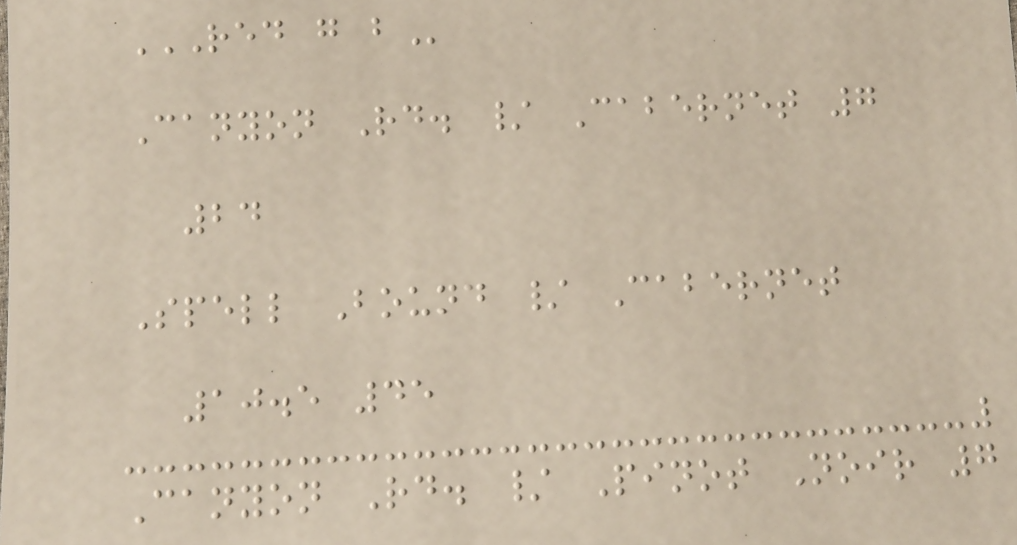RED G B
Canyon Rd. / Cabernet 7
24
Spell Bound / Cabernet
10.5 45
Canyon Rd. / Pinot Noir 7
